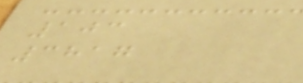103
3817
